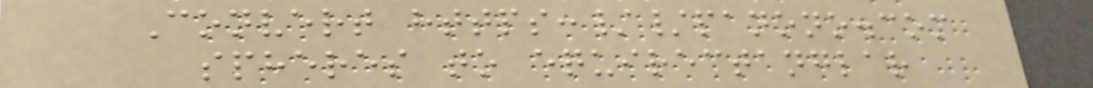Convert https://panono.com
spheres to equirectanglar
